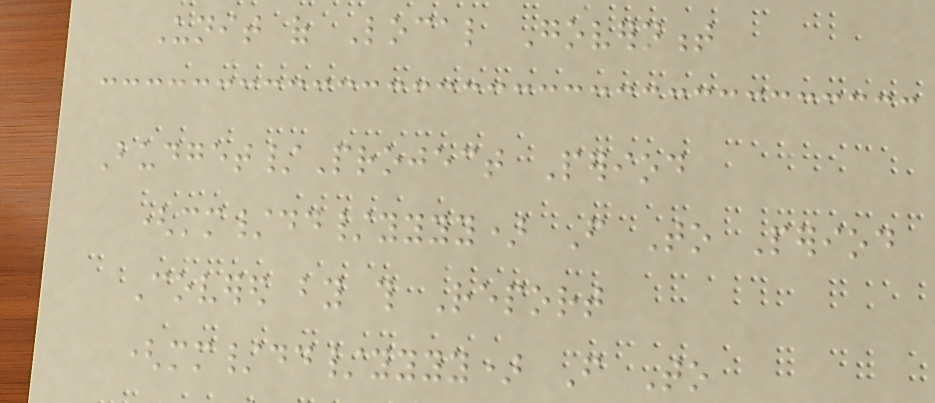Unit of Local Government
Budget/Project Period
(mm/dd/yyyy) From To Period
Covered by this Report
(mm/dd/yyyy) From To
